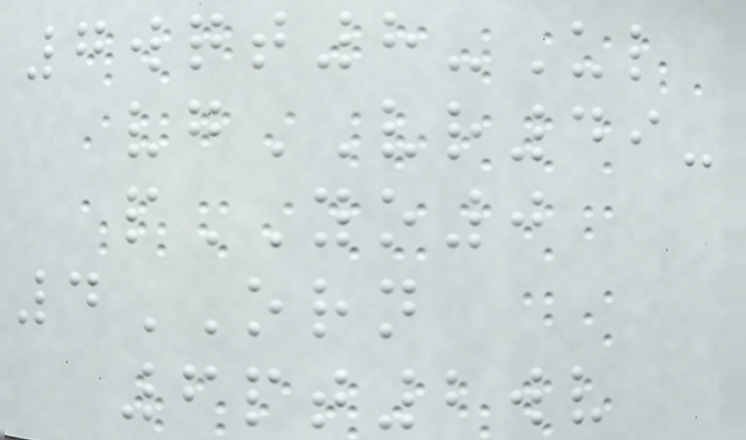7wqt8-Ul
vgVR49-
pYO0
4ORN
6pt2wv
